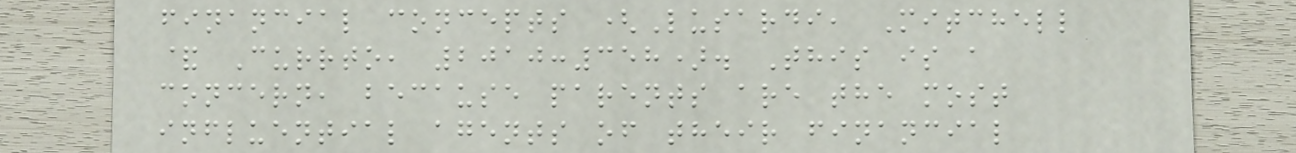financial concepts (Lusardi, Mitchell
& Currto, 2010:358). This is a
concern, because parents are the most
influential agents of their financial
